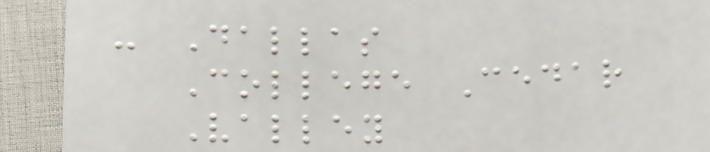- Dallas
College Cedar
Valley
